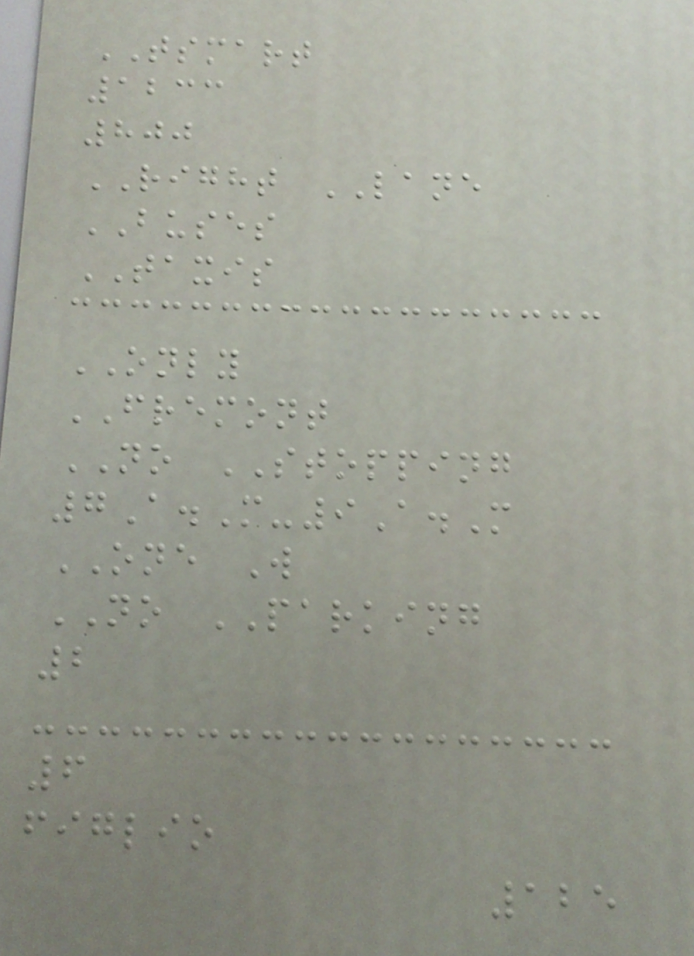TSMART
1233
800
RIGHT LANE
BUSES
TAXIS
ONLY
FREMONT
NO STOPPING
7A.M-9A.M
ONE W
NO PARKING
2
6
figlio
125
